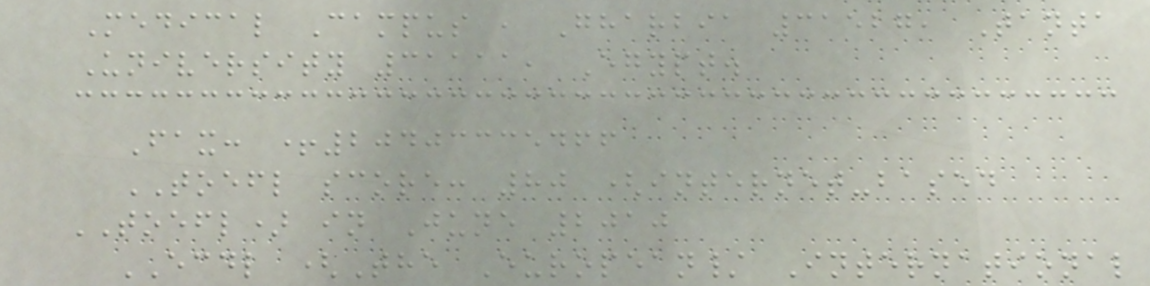Medical Campus , Gharbia 31527, Tanta
University 31111, Egypt.
Fax: +20403335466
TOEFL score: 80 (internet-based
TOEFL) in June 2010
ECDL (The European/ International
